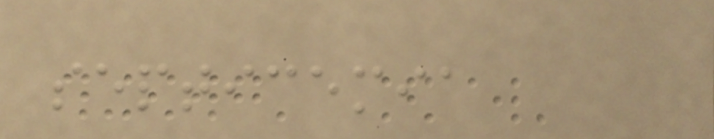septicemia
